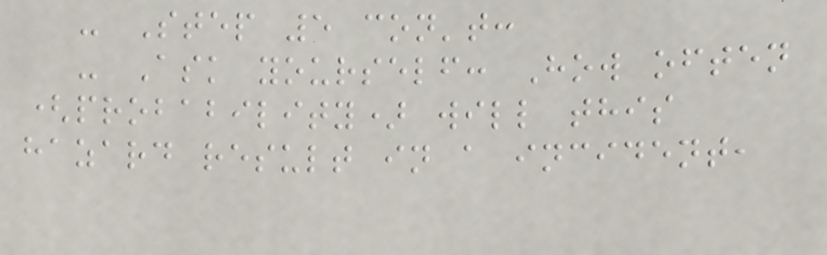- Step 5 con't:
- Ask yourself: How often
(probability) will this
hazard result in a incident,
